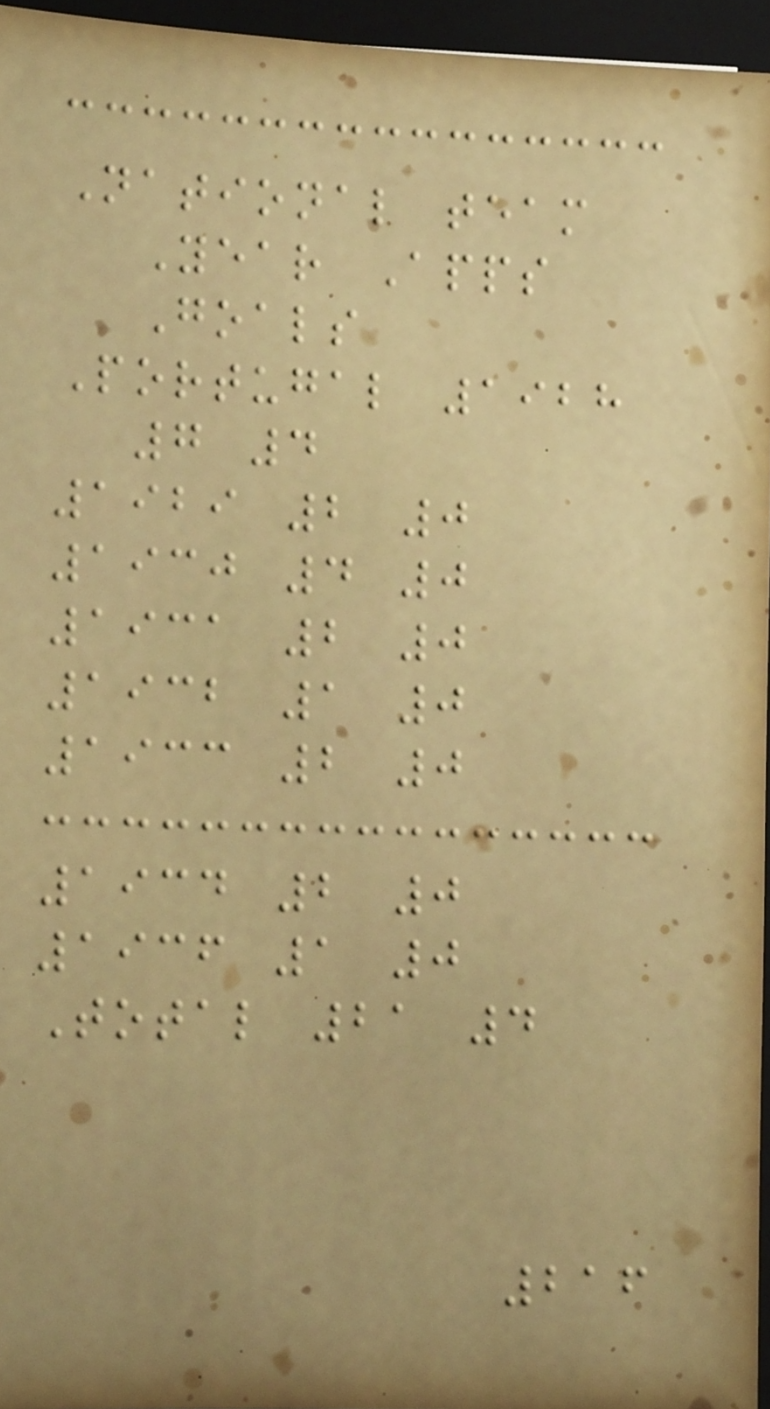National team
Year Apps
Goals
Portugal 1928
7 4
1929 2 0
1930 4 0
1931 2 0
1932 1 0
1933 2 0
1934 2 0
1936 1 0
Total 21 4
216
